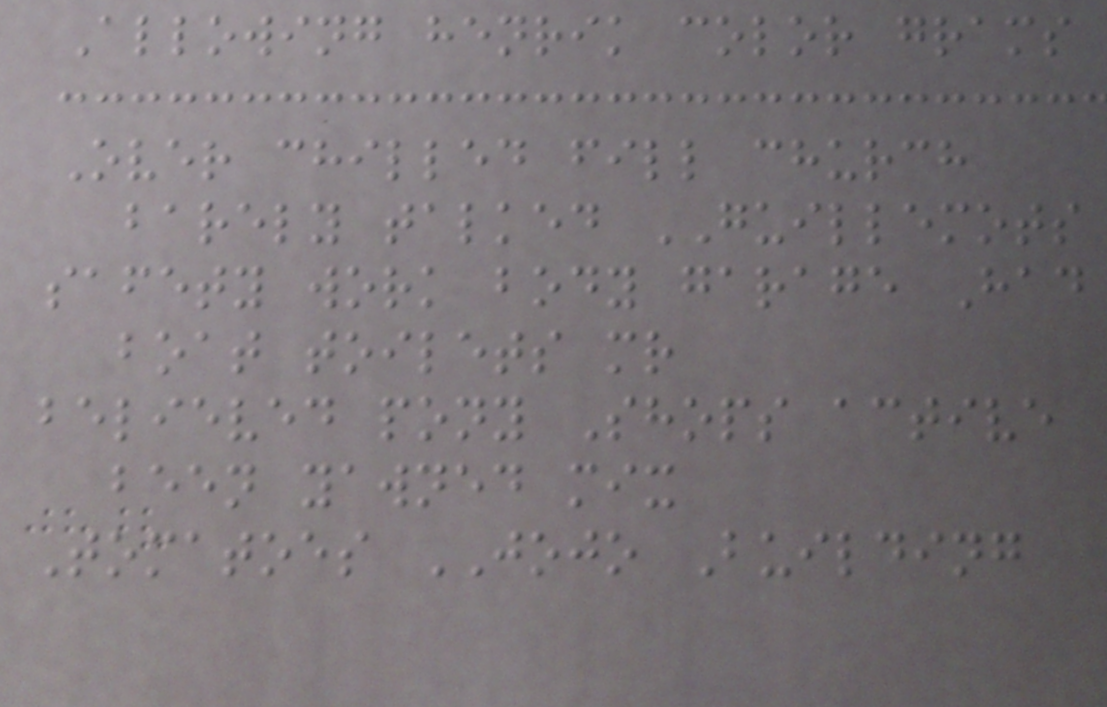Allowing henrik color grams
Over chilled fill church
barely talked GUILLEMOTS
safety work body garage Had
boat toilets mr
believed pony Shops active
been yawned mix
Tomatoes JOJO Building
